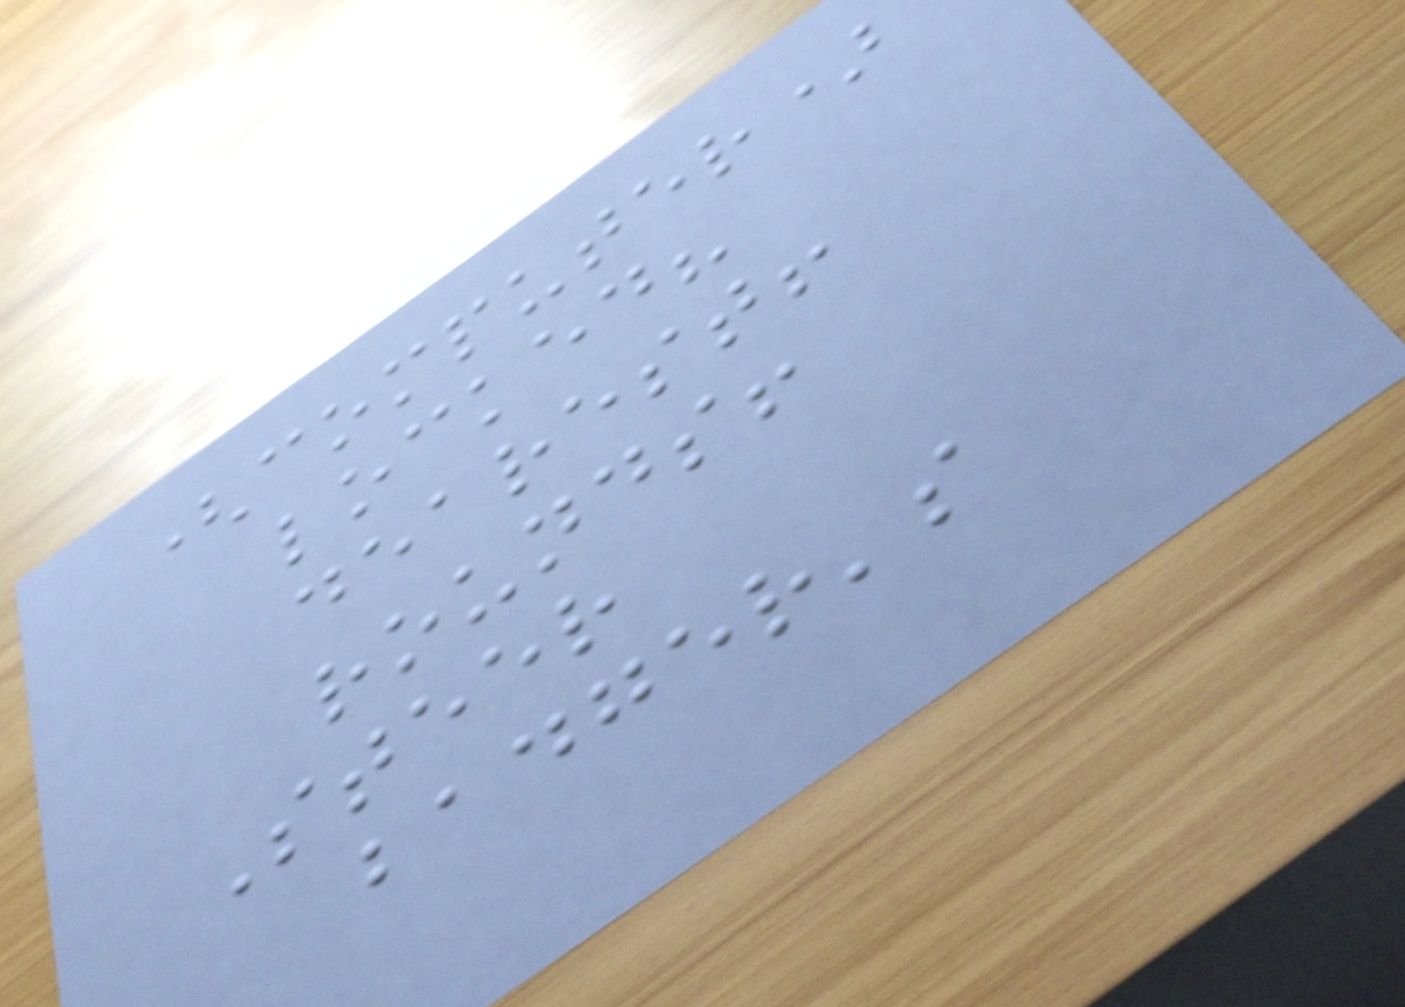(computer)
locked?
dearest!
rounds!
Steer
badger's
